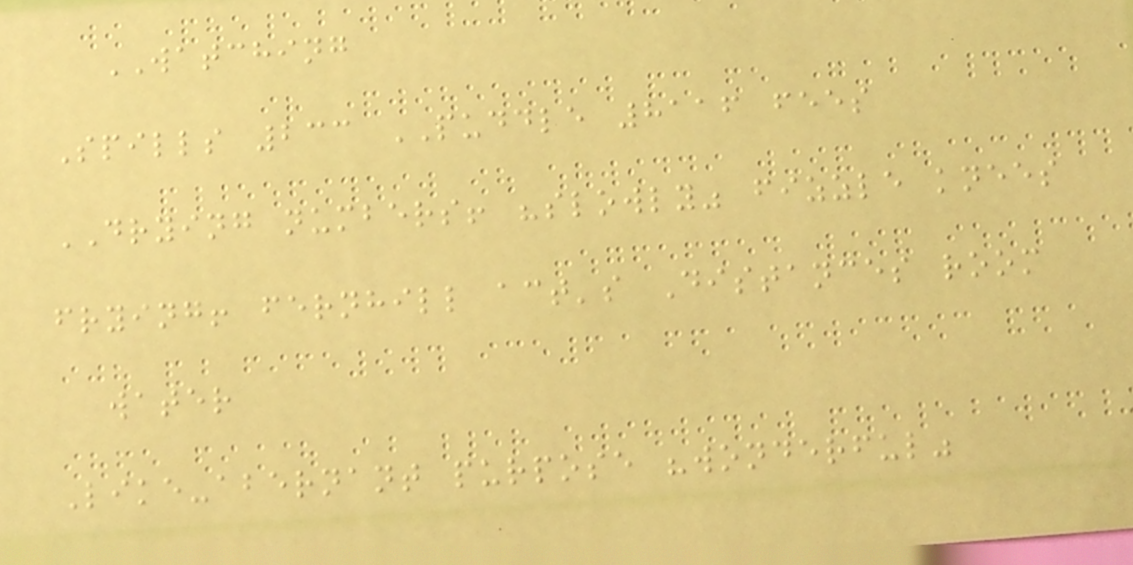WATCHING
Spills 233 PUDDLE 8116 fees
DRYING numbers! "slowly" fizzle knees
frying! fernhill act's Distances room
water
Like-abernant purpose "wonderful"
